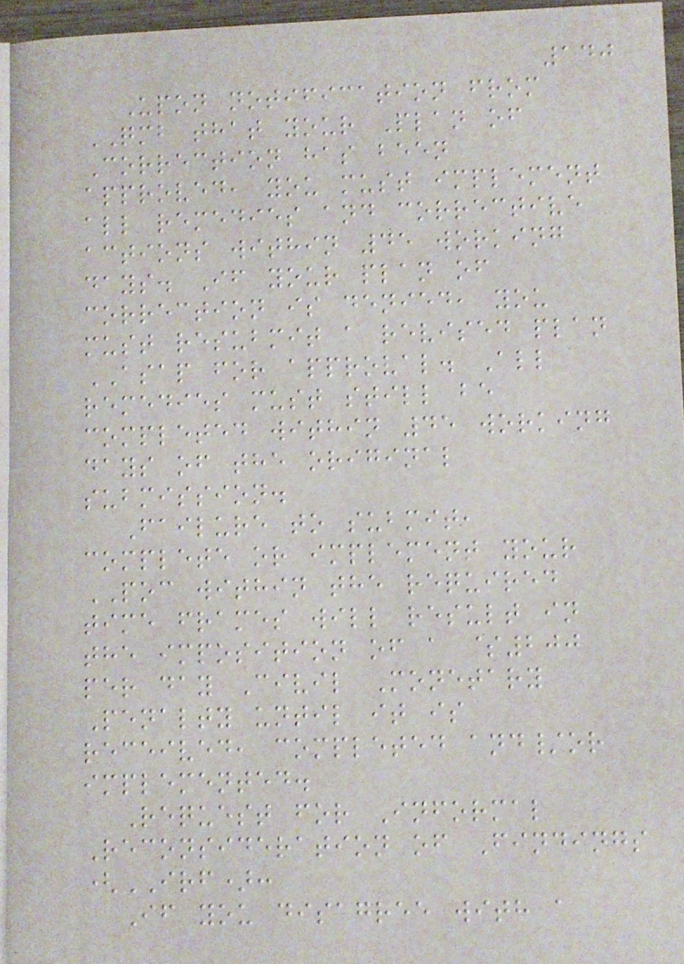140
Upon notification from
QMB that your Plan of
Correction has been
approved, you must implement
all remedies and corrective
actions within 45 working
days. If your plan of
correction is denied, you
must resubmit a revised plan
ASAP for approval. All
remedies must still be
completed within 45 working
days of the original
submission.
Failure to submit,
complete or implement your
POC within the required
time frames will result in
the imposition of a $200
per day Civil Monetary
Penalty until it is
received, completed and/or
implemented.
Request for Informal
Reconsideration of Findings
(IRF):
If you disagree with a
